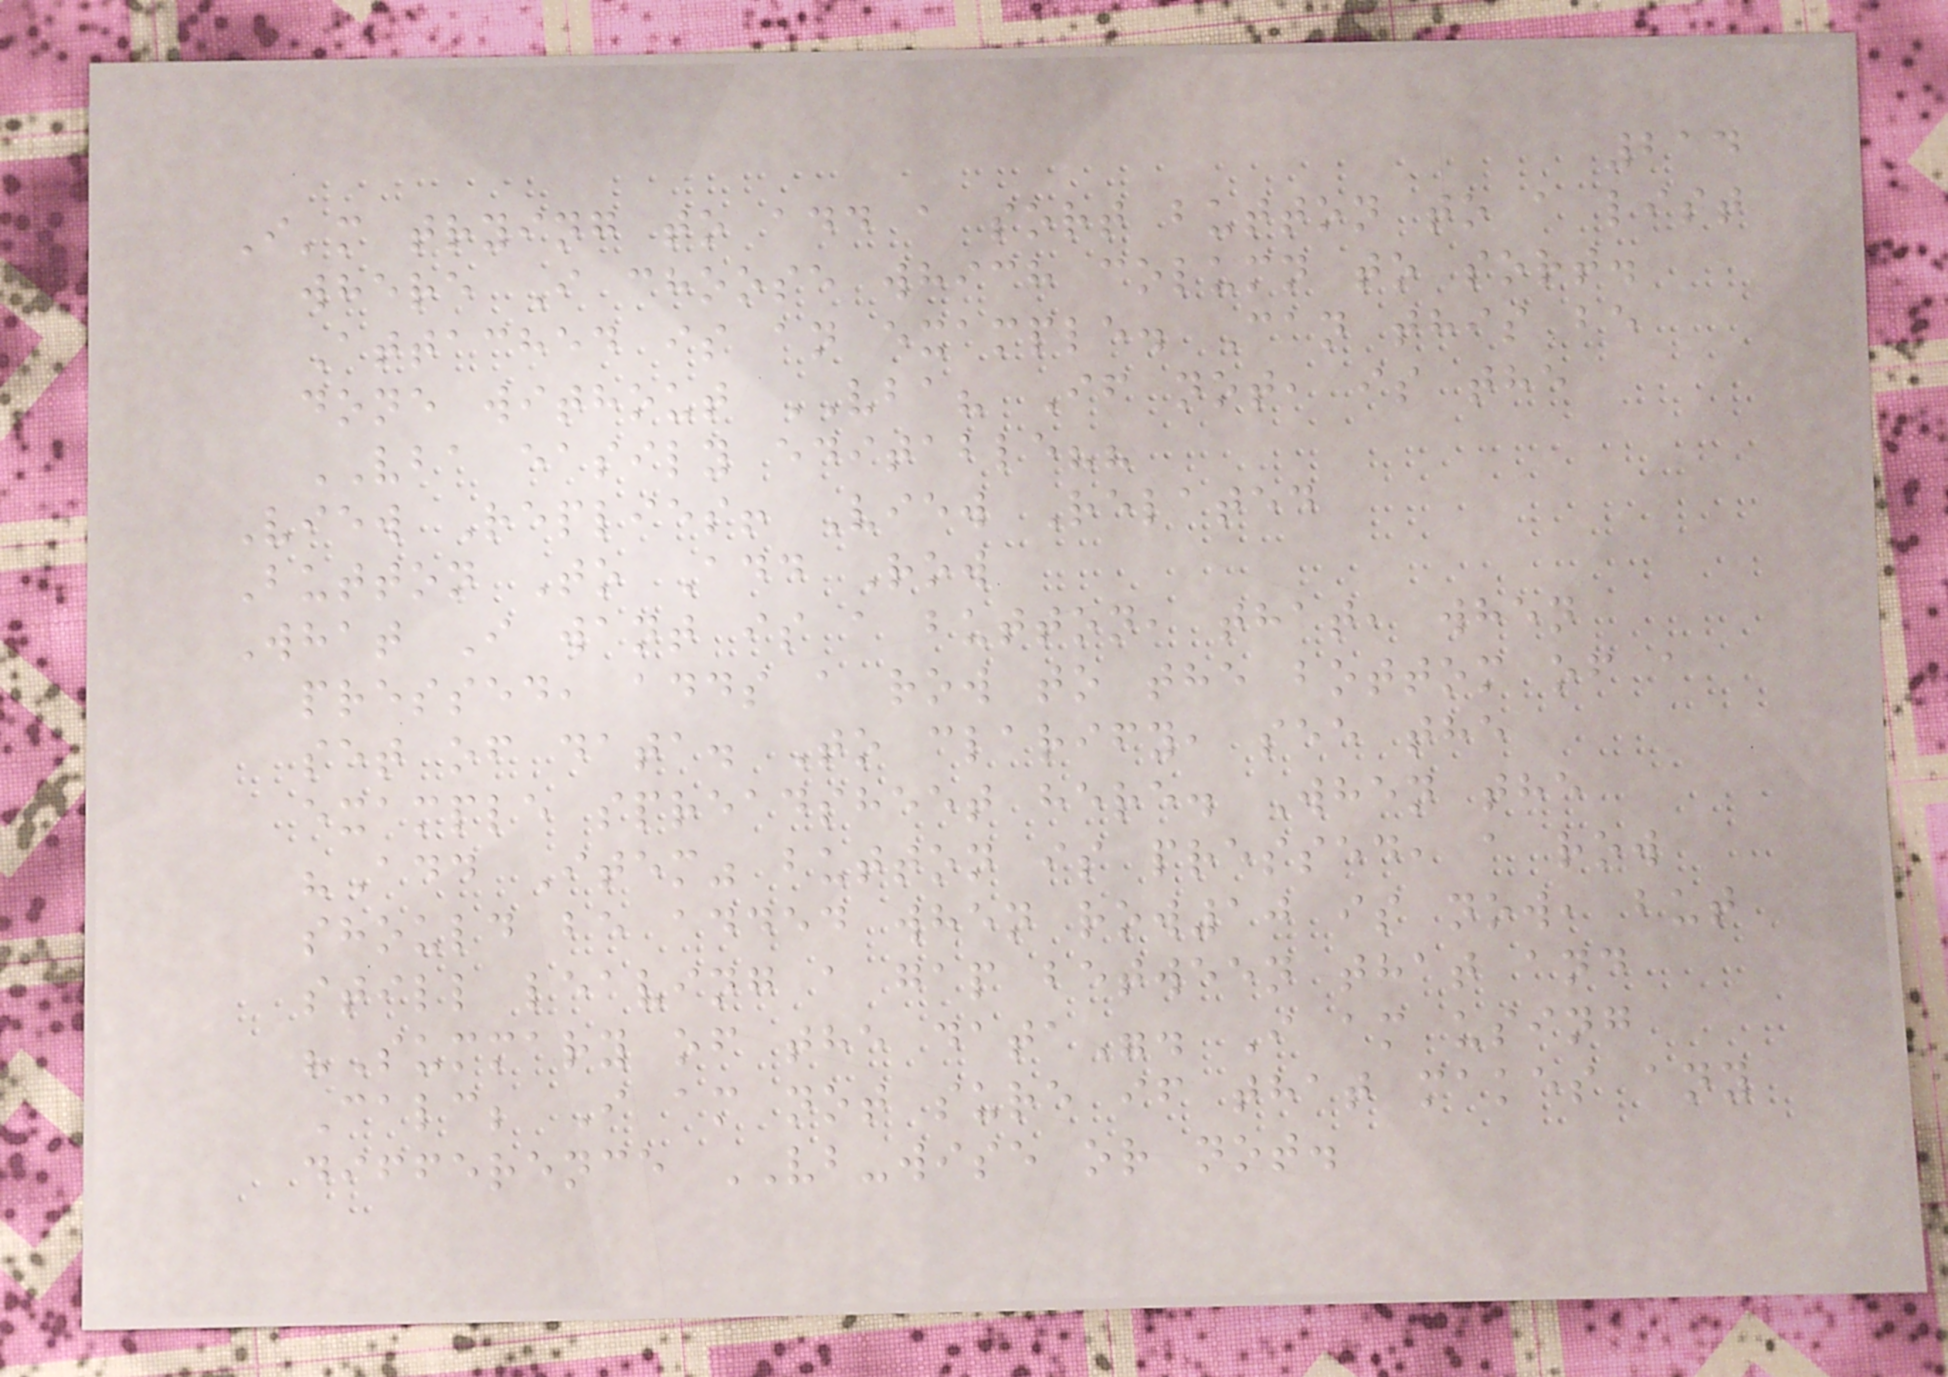214
I'm trying to add a sort button to a list
where I choose which column to sort.
Attached is an example. Can this be
done without VBA? If not, is the
VBA easily editable??
View Replies! View Related
Button To Add Row
What I want is a button, that, when
pressed, adds a row to the bottom of a
set of data. To clarify, see the
example spreadsheet here. When the
"Add Item" button is pressed, a row
should be added when row10 is now, but
still leaving a gap between that and
"Summary of the data". I am using
Calc; I am not sure if that makes any
difference VB-wise or not.
